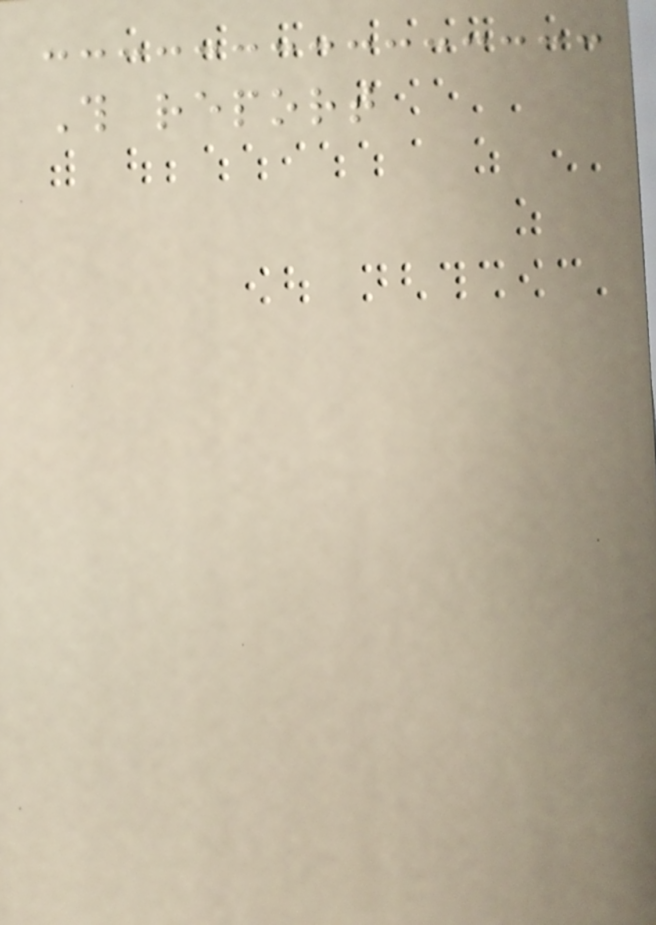This report
